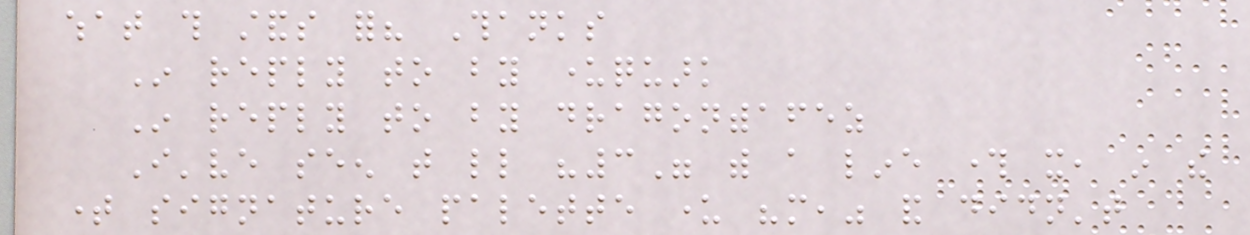what this stands for? Thanks
In reply to by underquark
In reply to by dragonwithafez
I've seen that little "3" with a line through it, in the
time signature palette under "more," and didn't
